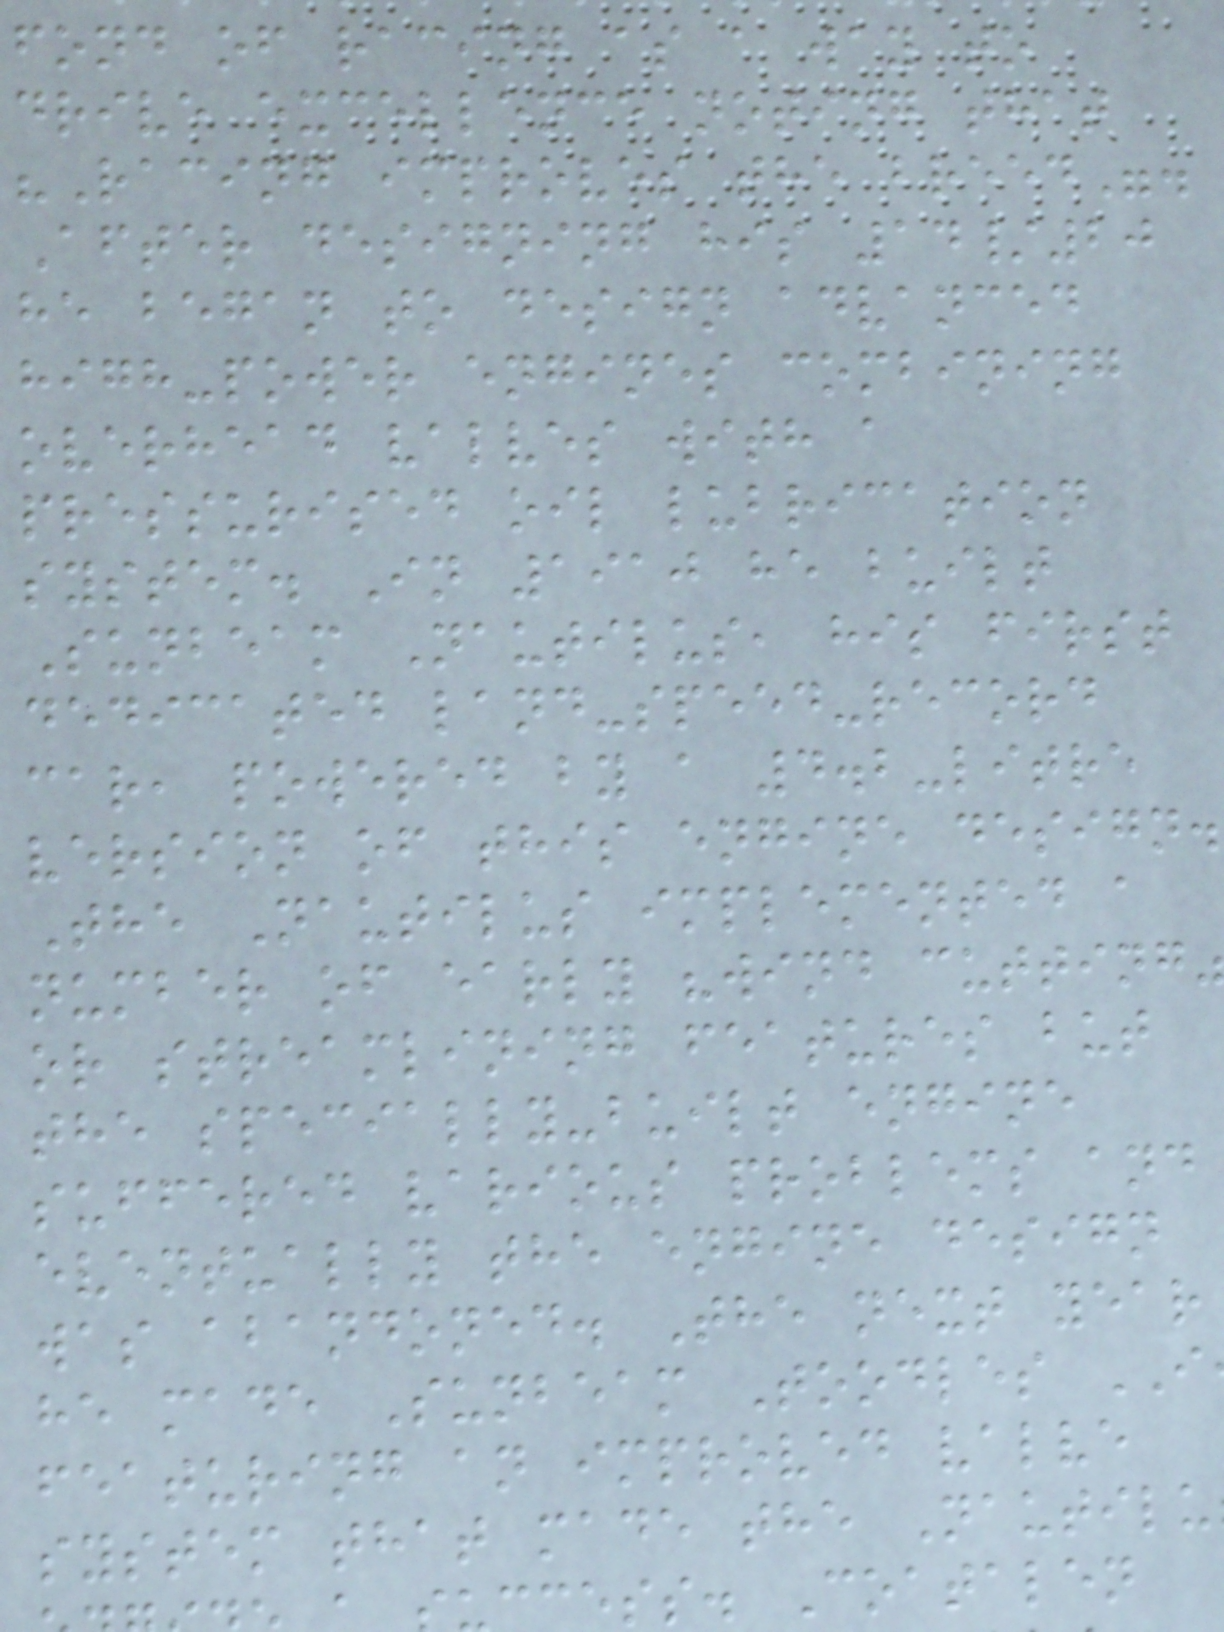fond of racing as a way to
drive excellence noting that
"Racing improves the breed".
After designing his 14/20
he began to design advanced
high-power engines combining
overhead valves with a
pressurised oil lubrication
system. In 1910 he built
Sunbeam Nautilus, his first
dedicated land-speed-record
car, powered by a 4.2-litre
version of this engine design.
The Nautilus implemented a
number of early "wind cutting
or streamlining features but
the specially-built engine
suffered various problems and
eventually the engine design
was abandoned. The next year
he made Sunbeam Toodles
featuring an improved valve
system that made the Nautilu
cess. Coatalen
